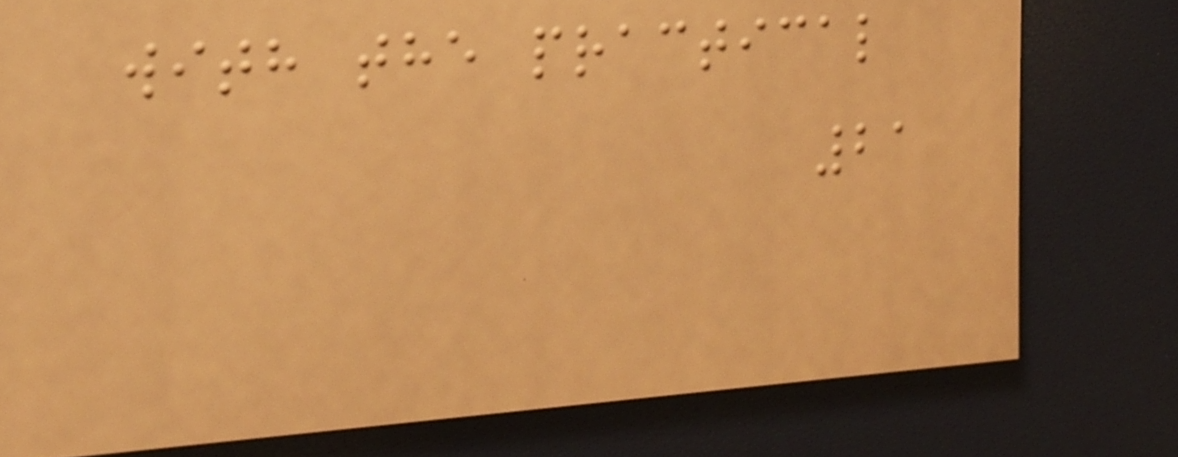with the practical
21
